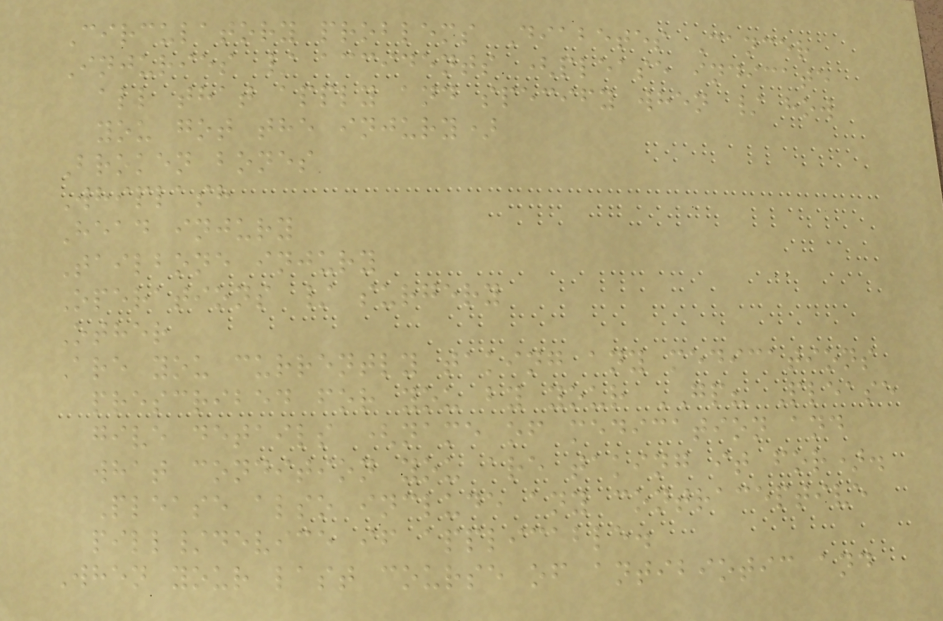Circulatory problems Diabetes Cancer
Injuries / accidents (please indicate
all that apply and specify when / how
you got the injury)
Broken bones
Whiplash
Head injury
Tailbone injury
Operations / surgery
Other
Are you currently taking any medications
prescribed for you by your GP? Please
give details (name of medication and
what condition you are taking it for).
Please also include any contraceptive
pill/device if applicable.
When your last course of antibiotic and
